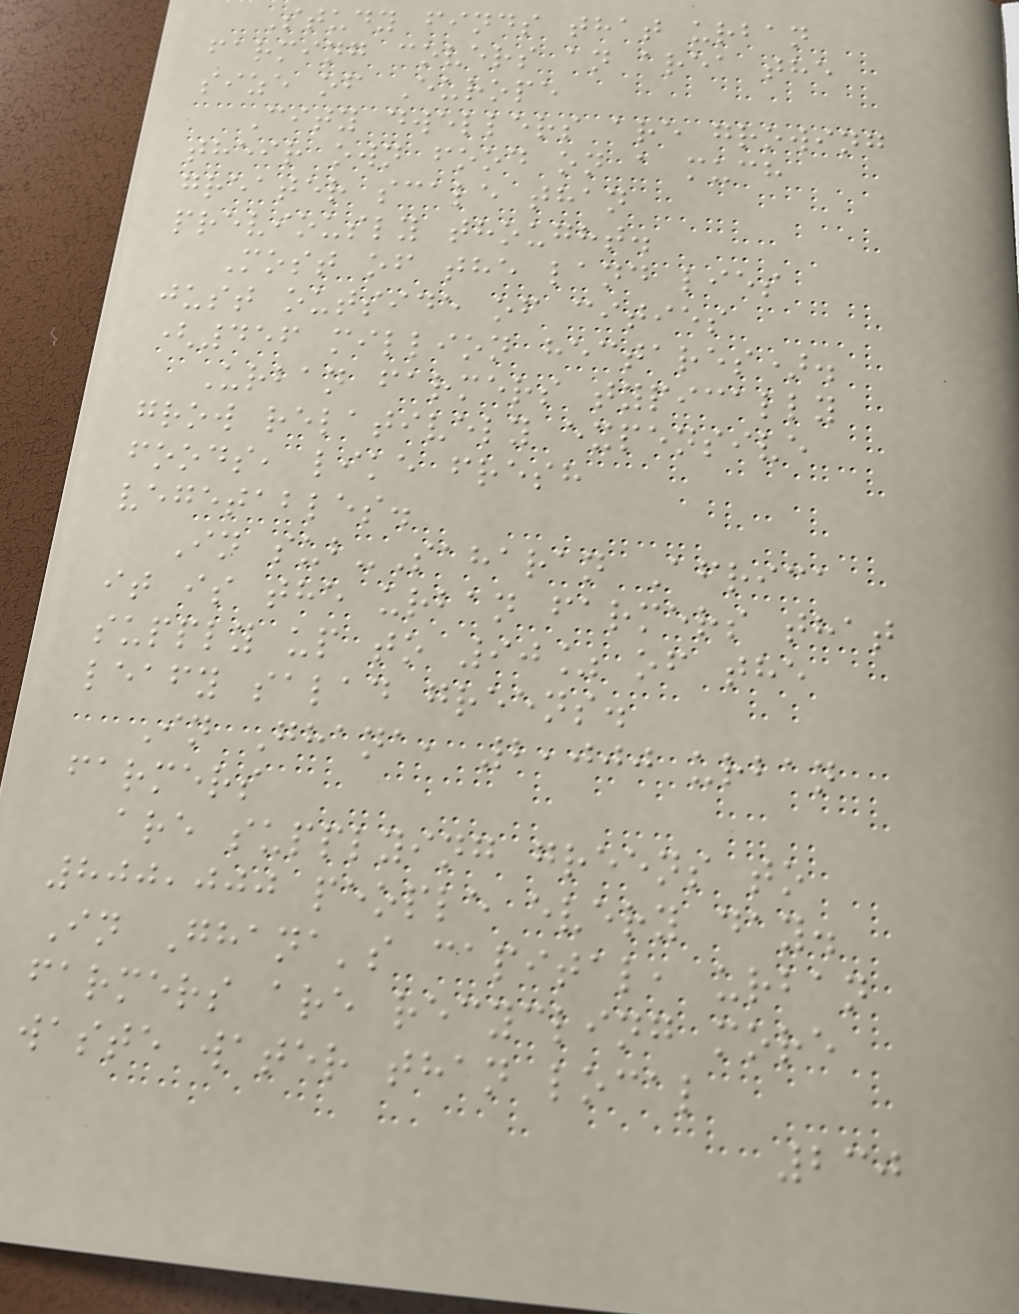Study finds that urban
farming covers an area the
size of Europe
City dwellers are growing
their own food on a much
greater scale than
previously thought.
Most of the land lies
just outside of cities
(456 million hectares).
Urban farmers typically
grow relatively expensive
foods, like fresh
vegetables.
In sub-Saharan Africa
it is the urban farmers that
supply up to 90% of the
leafy salad greens.
In Ghana, 2,000 urban
farmers
are supplying greens to
800,000 people every day.
In Ghana's capital, urban
farmers are recycling more
waste water than local
230
